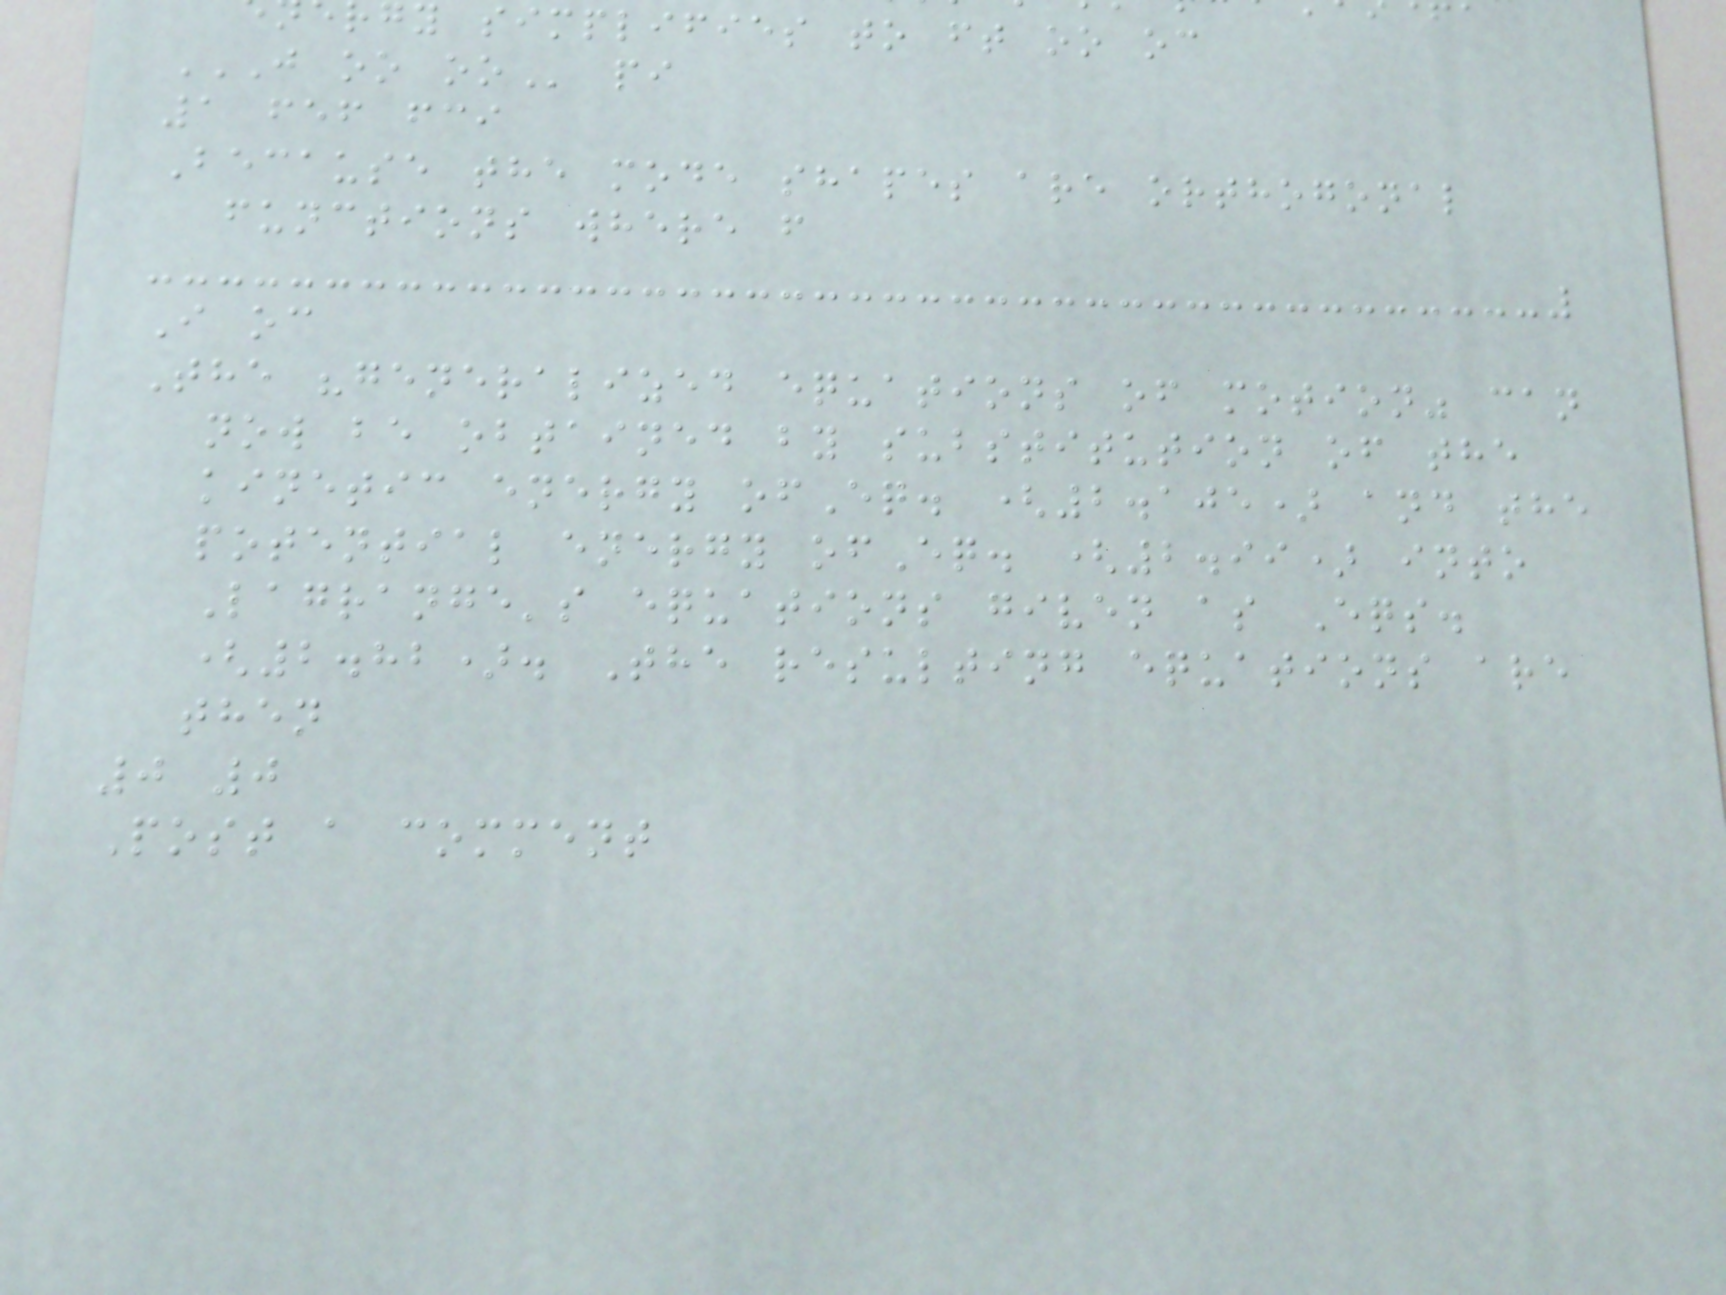gy simplifies to ft oo oc
J OO OO pi
1 fef fci
Because the mode shapes are orthogonal
functions where f
I oc
The "generalized equations of motion" can
now be obtained by substitution of the
kinetic energy ofEq. (2.105) and the
potential energy ofEq. (2.99) into
Lagrange's equations given as Eqs.
(2.82). The resulting equations are
then
0 0
Post a comment
